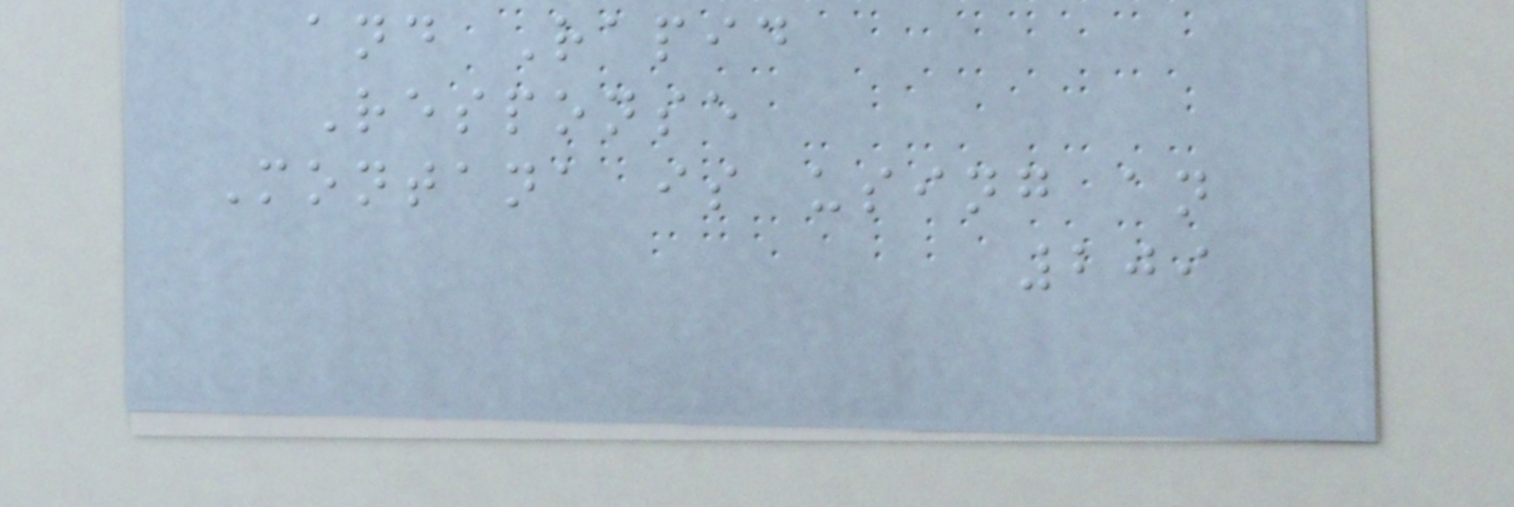and Rapid
Response
Montana is using an
209
